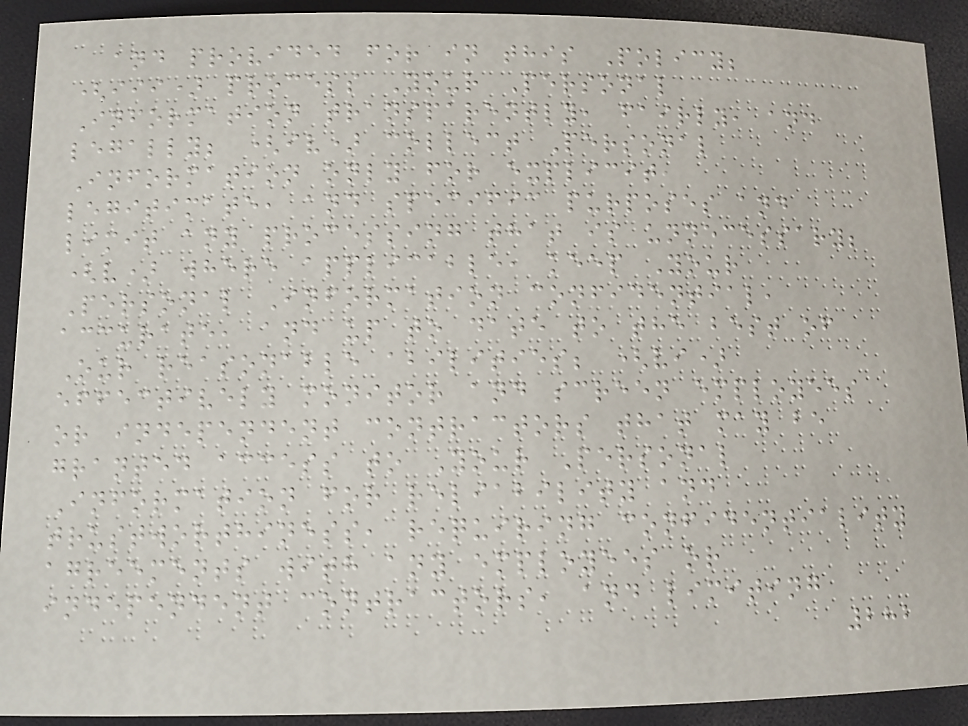and provided for in this Policy;
(iii) process Your Personal
Information transparently, fairly, and
legally; (iv) collect Personal
Information only for explicit,
legitimate, and specific purposes and
limit any processing that is unnecessary;
(v) where applicable, keep Your
Personal Information confidential,
accurate, and up to date to the best of
Our reasonable abilities; (vi)
effectively monitor and screen employees
or independent contractors that may be
granted access to Your Personal
Information for reliability and
trustworthiness, requiring confidentiality
agreements with any employees or
independent contractors, and limiting
282
